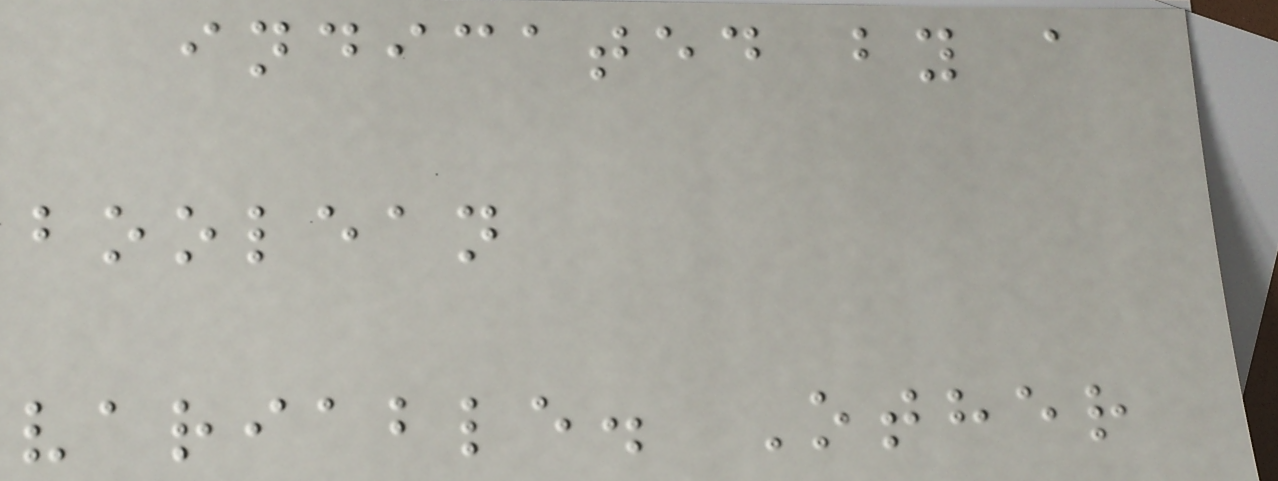indicated by a
boolean
variable. Other
